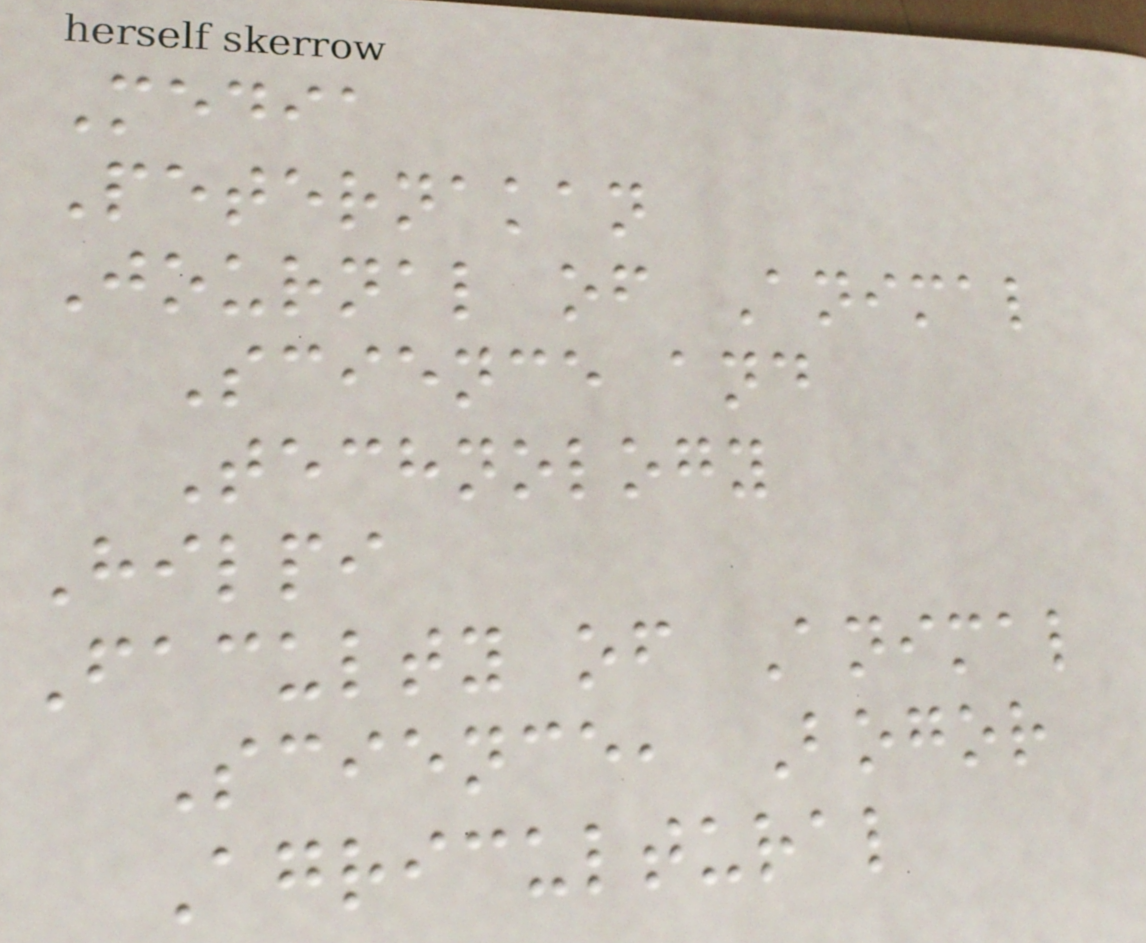Media
Peternakan
Journal of Animal
Science and
Technology
Hilpi
Faculty of Animal
Science, Bogor
Agricultural
